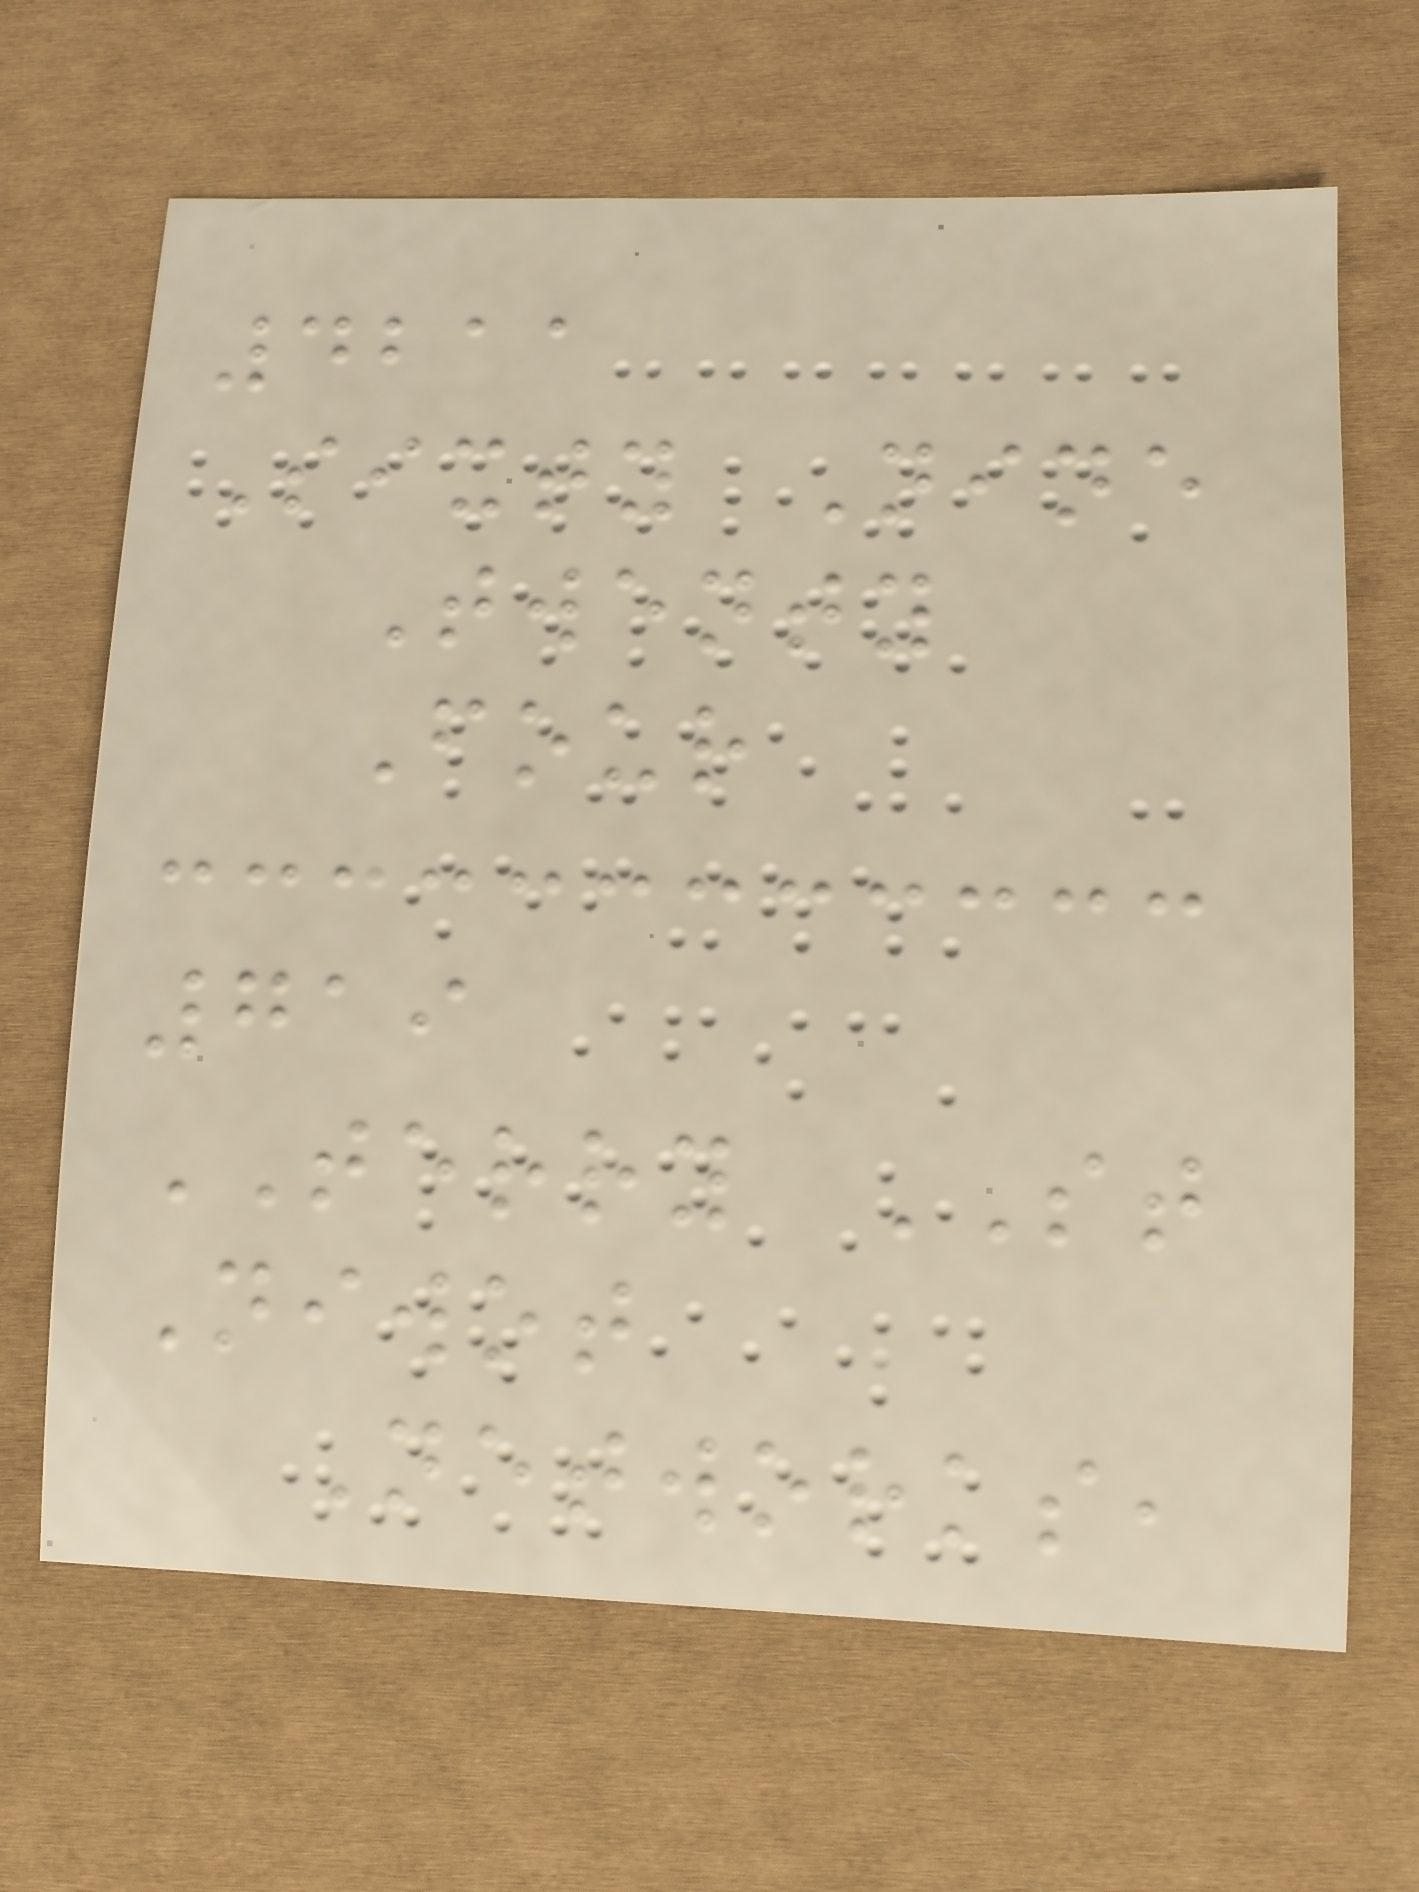4211
Sixty Nine
Twenty
Four
719
TERRY ST
Niwot
Networks,
